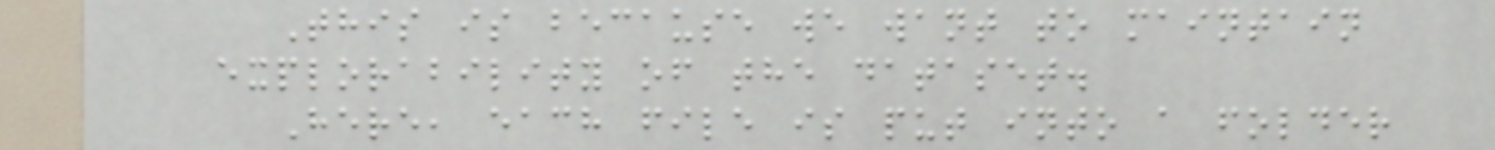This is because we want to maintain
explorability of the dataset.
Here, each file is put into a folder
